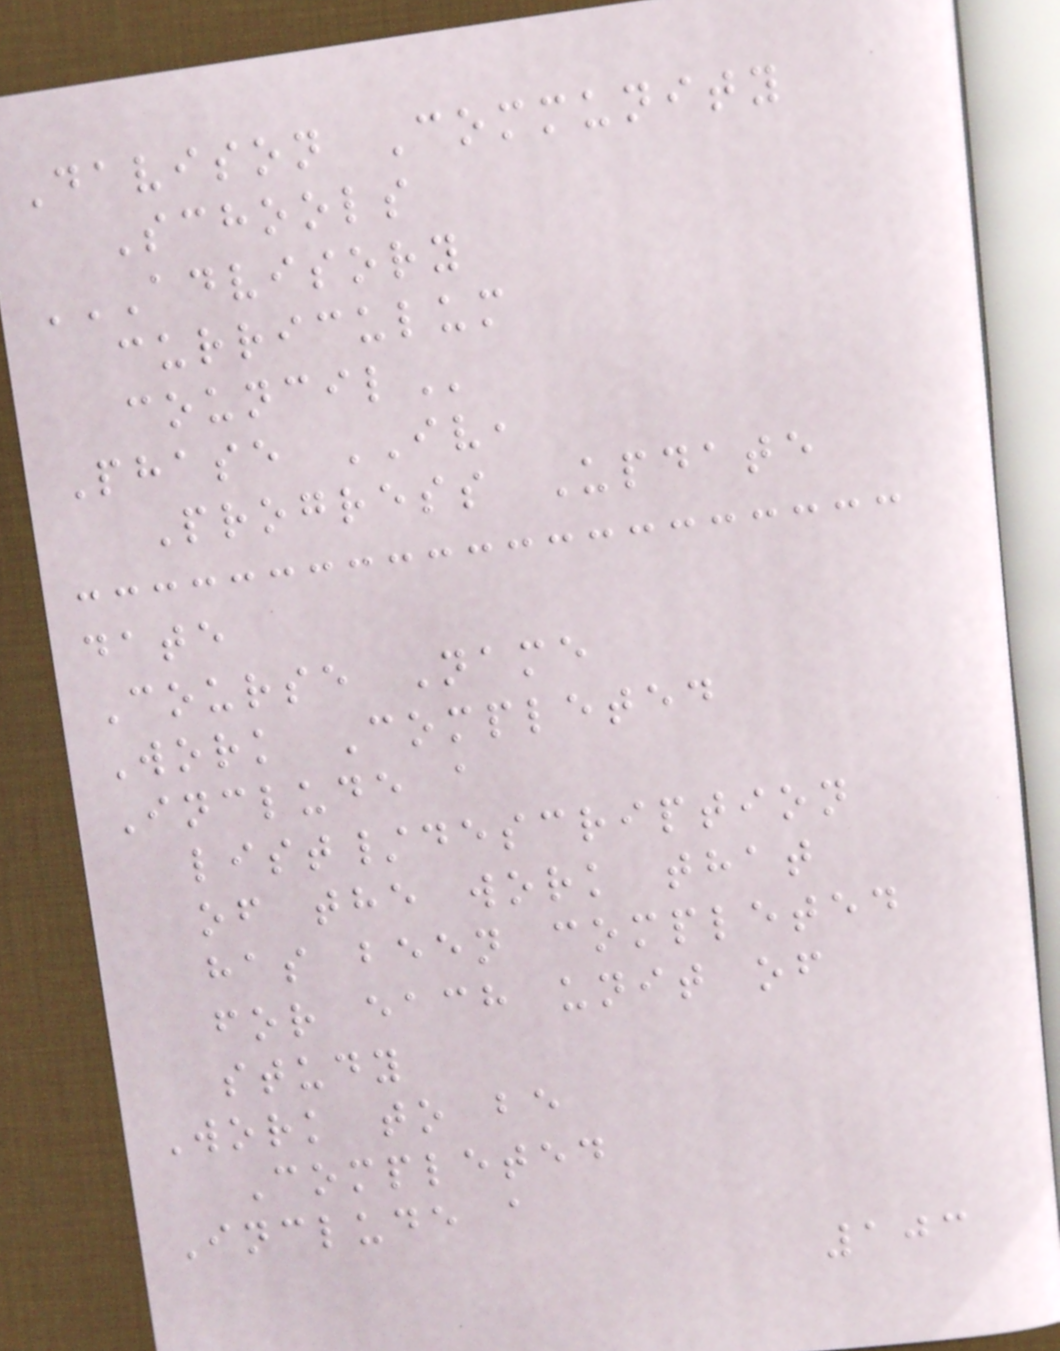Davison Community
Schools
ADVISORY
CURRICULUM
COUNCIL
Phase IV,
Progress Update
date
Course Name
Work Completed
Include a
list/description
of the work that
has been completed
for each unit of
study
Work to be
Completed
Include a
103
